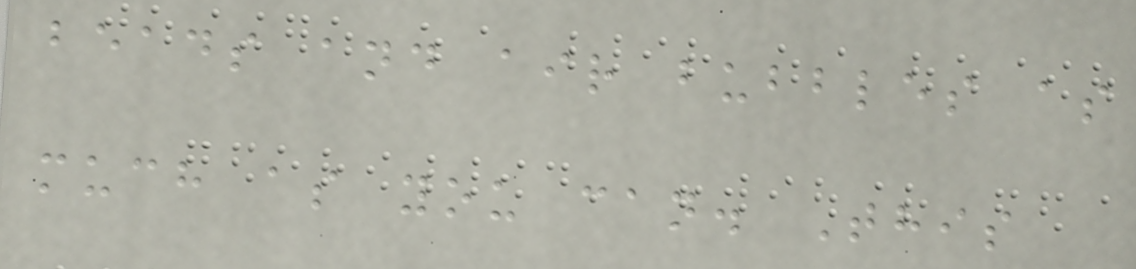beads and air bubbles as
much as you can. This
